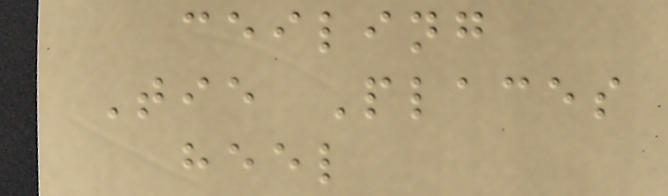ceiling
Tie Places
heel
